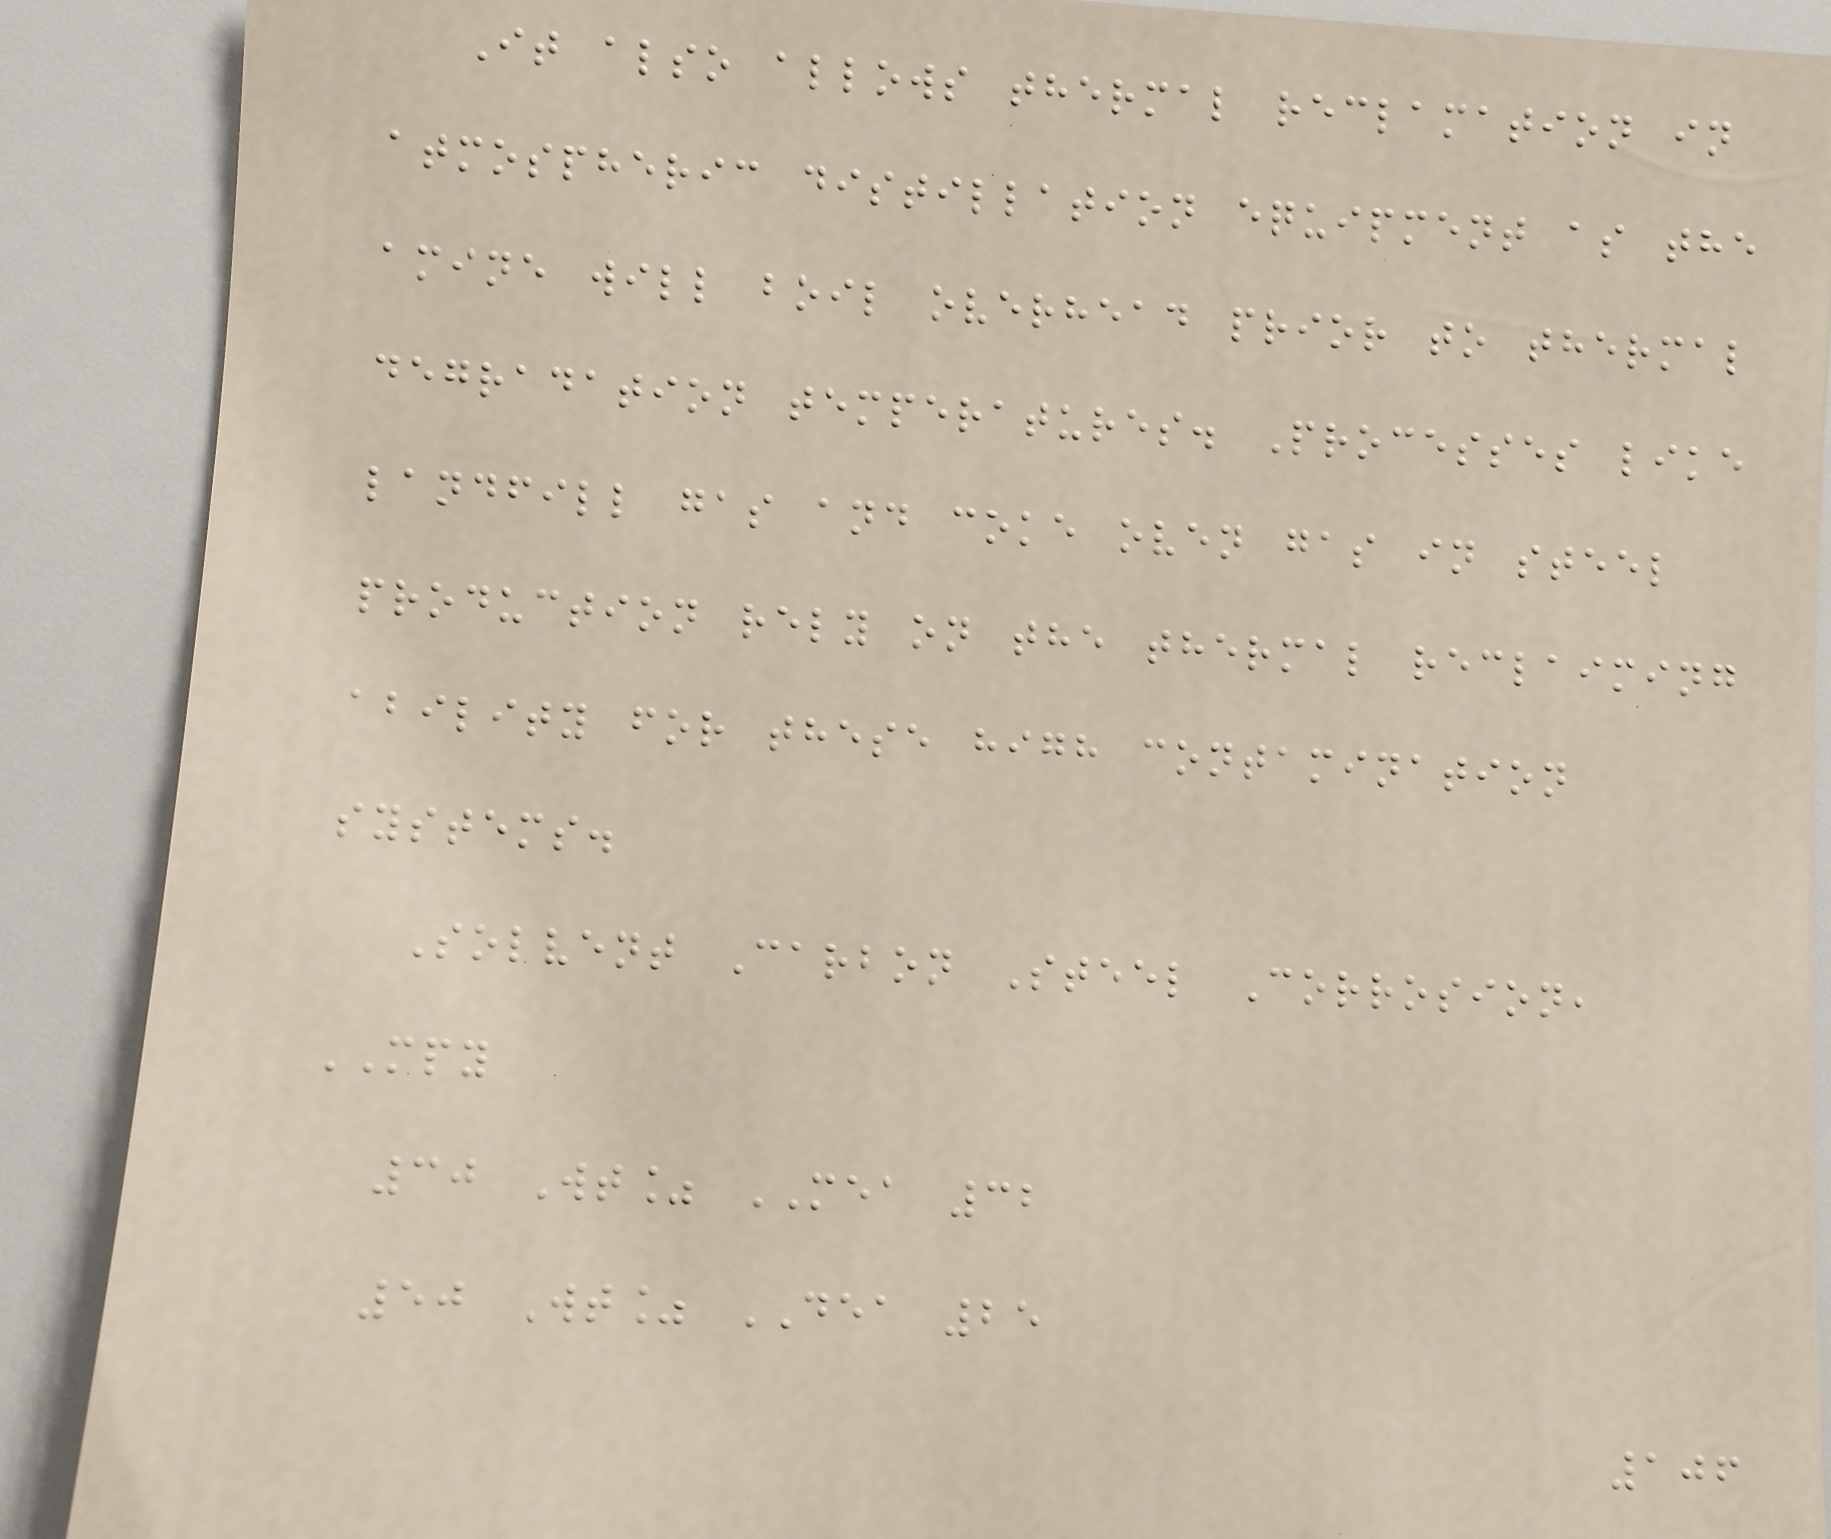It also allows thermal reclamation in
atmospheric distillation equipment as the
amine will boil overhead prior to thermal
degradation temperatures. Processes like
landfill gas and coke oven gas in steel
production rely on the thermal reclaiming
ability for these high contamination
systems.
Solvent Carbon Steel Corrosion,
MPY
30 Wt% MEA 32
50 Wt% DEA 25
106
